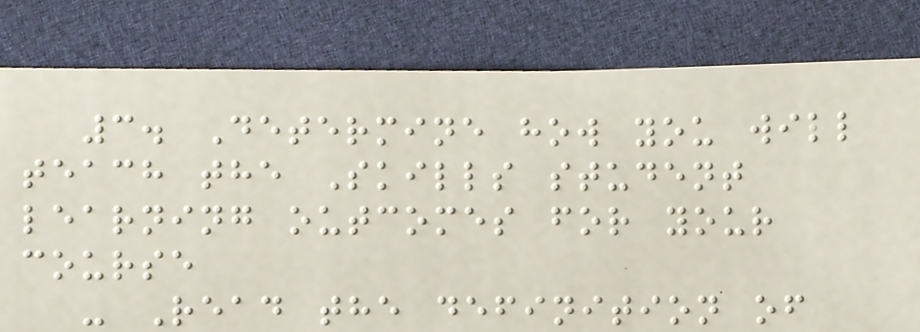3. Determine how you will
teach the Skills student
learning outcomes for your
course
- Read the definition of
